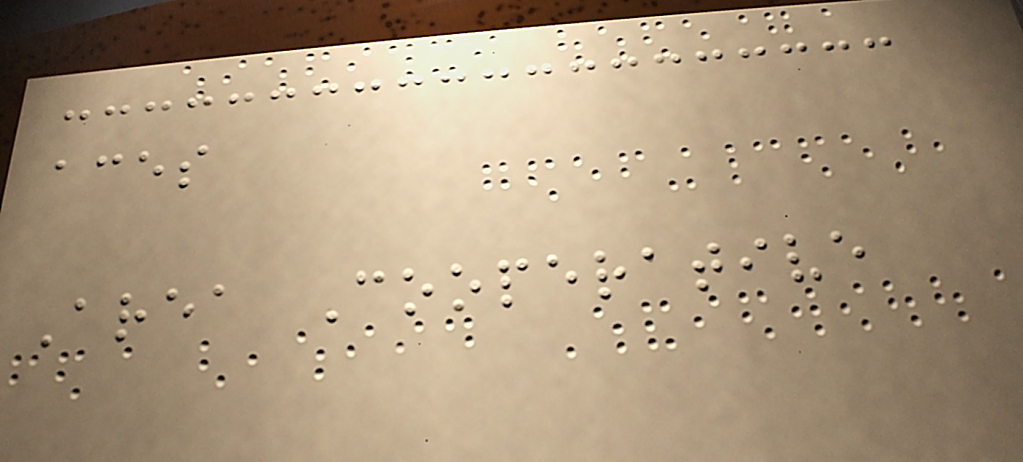aces
Area Cooperative
